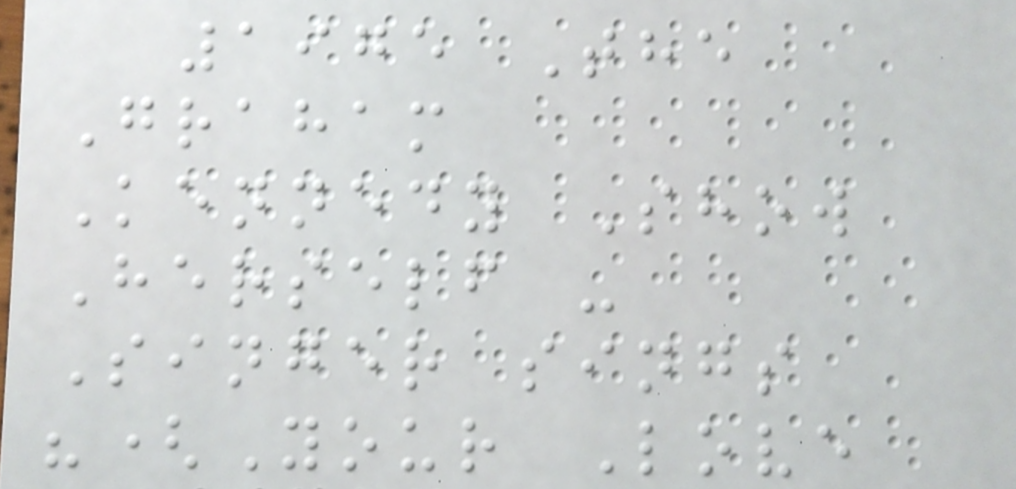1975 The
Graham
Kennedy Show
Herself -
Singer sings
"(Your Love
